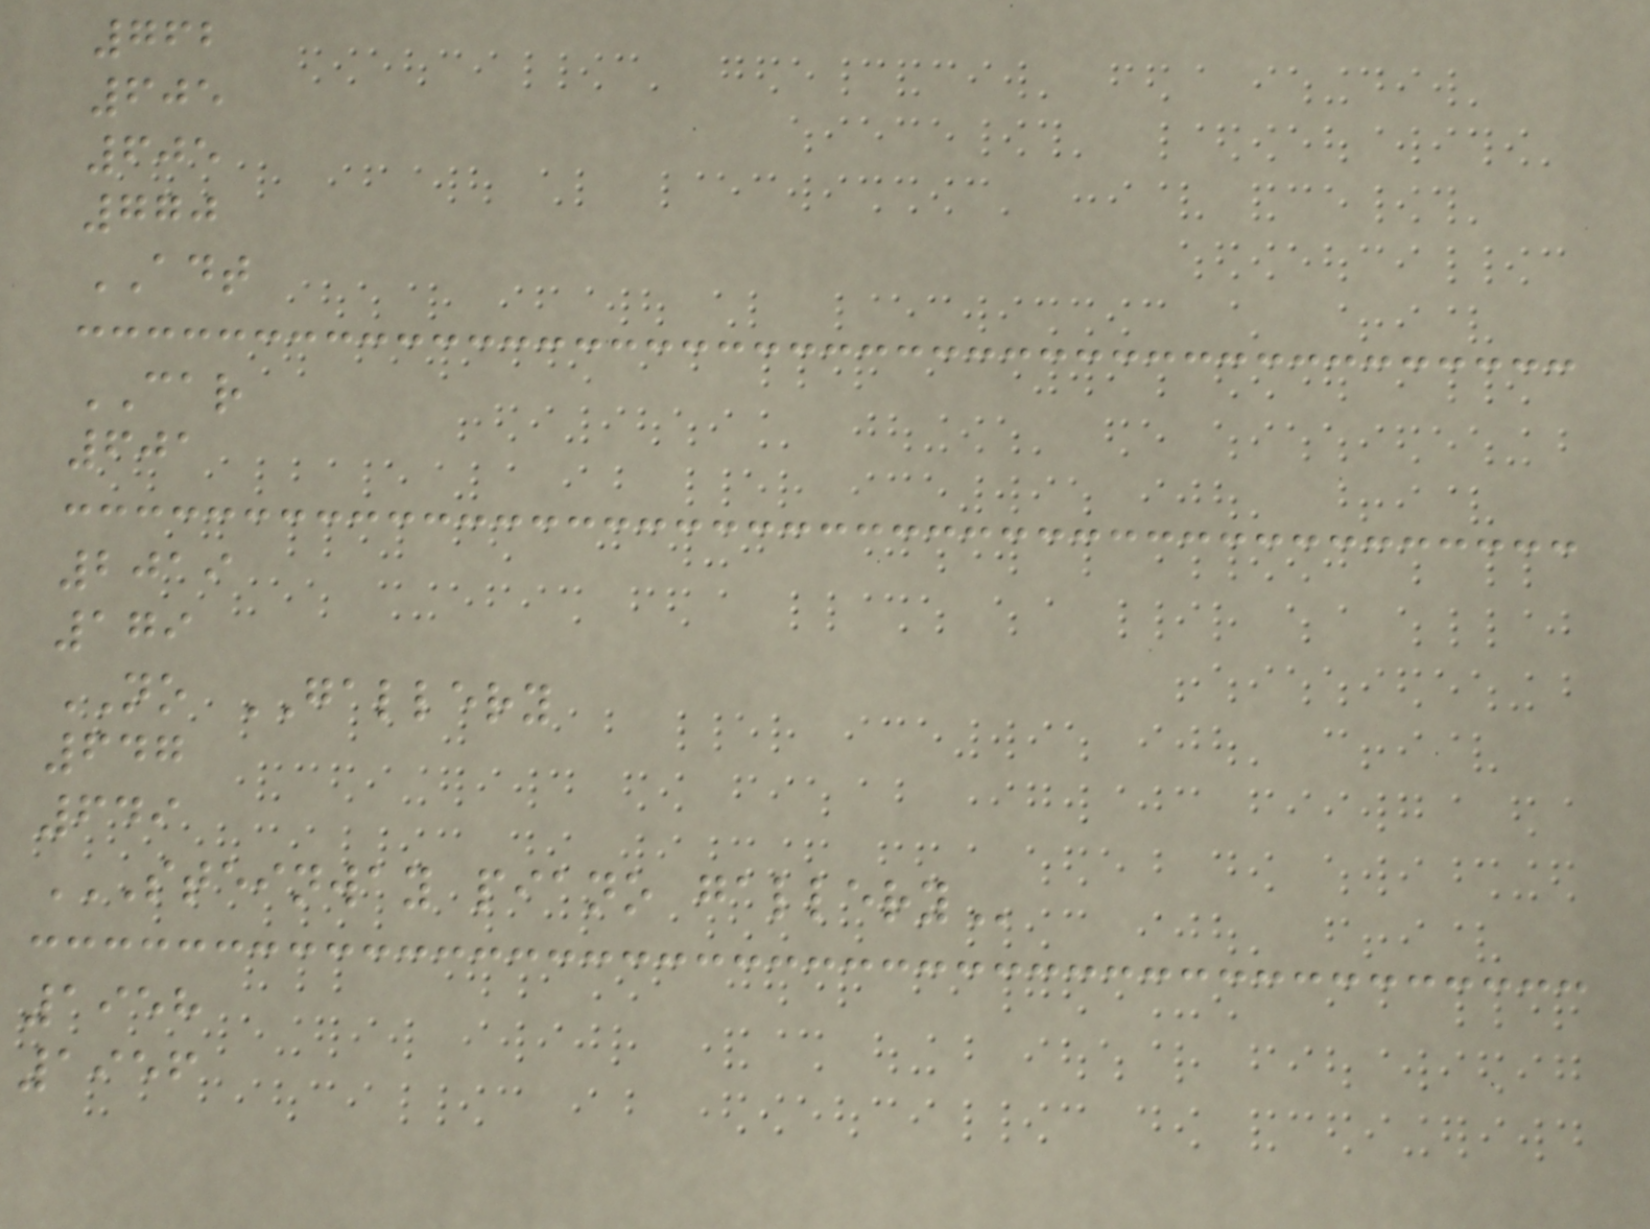762
605
605
770
ADT
CAR
601
2019
179
NO GALLERY
647
649
STEINWAY PIANO GALLERY
1958
1956
